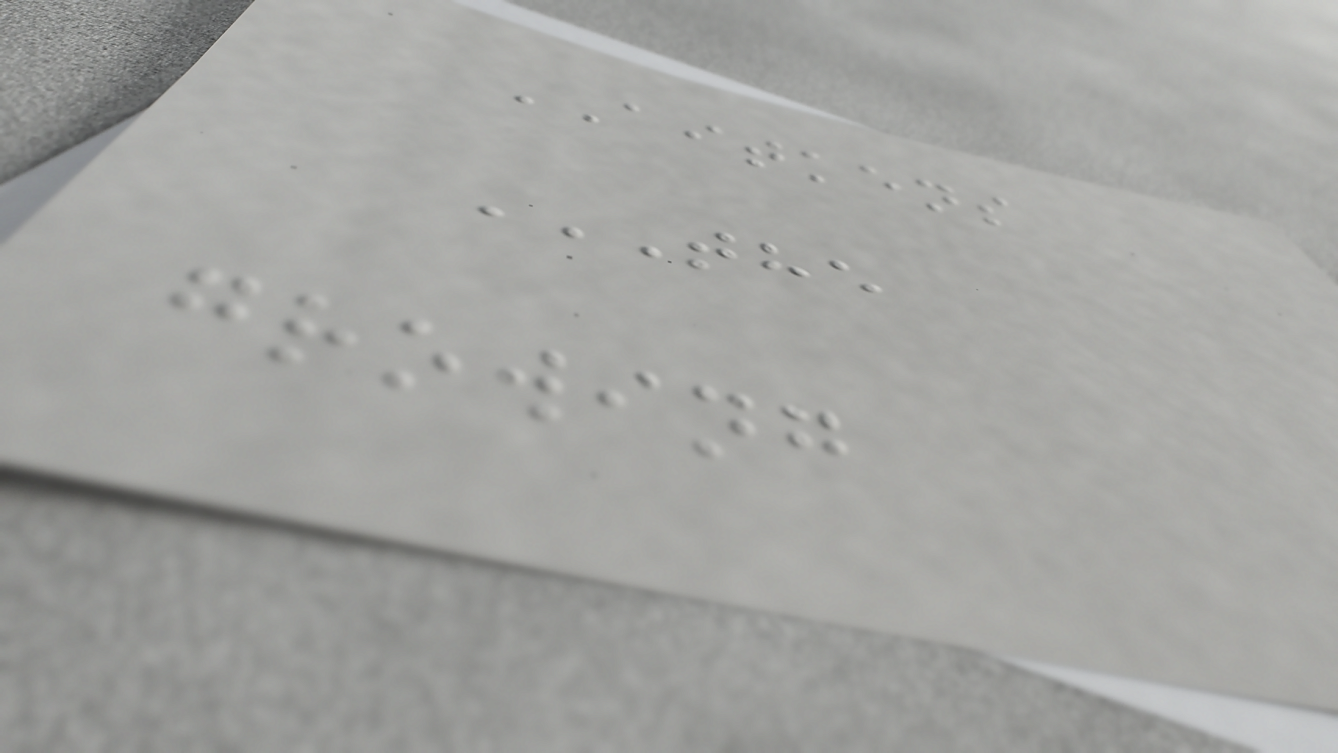AITKENS
THE
GROWING
